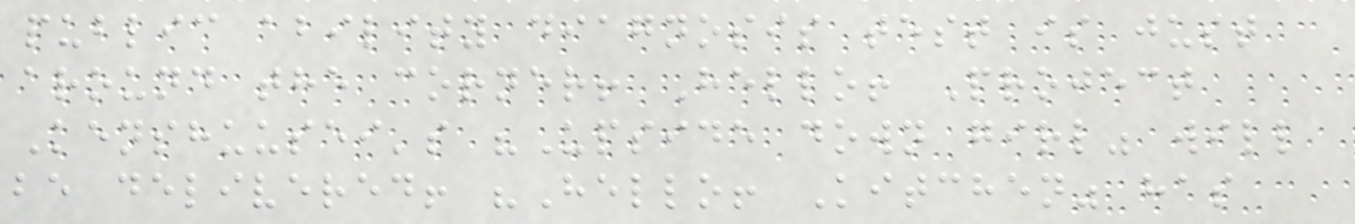public ability diagnosis test is just
around the corner! Hello! Project
Kenshuusei's "Upside down girl" will
be delivered! "Hello! Kitchen" has
